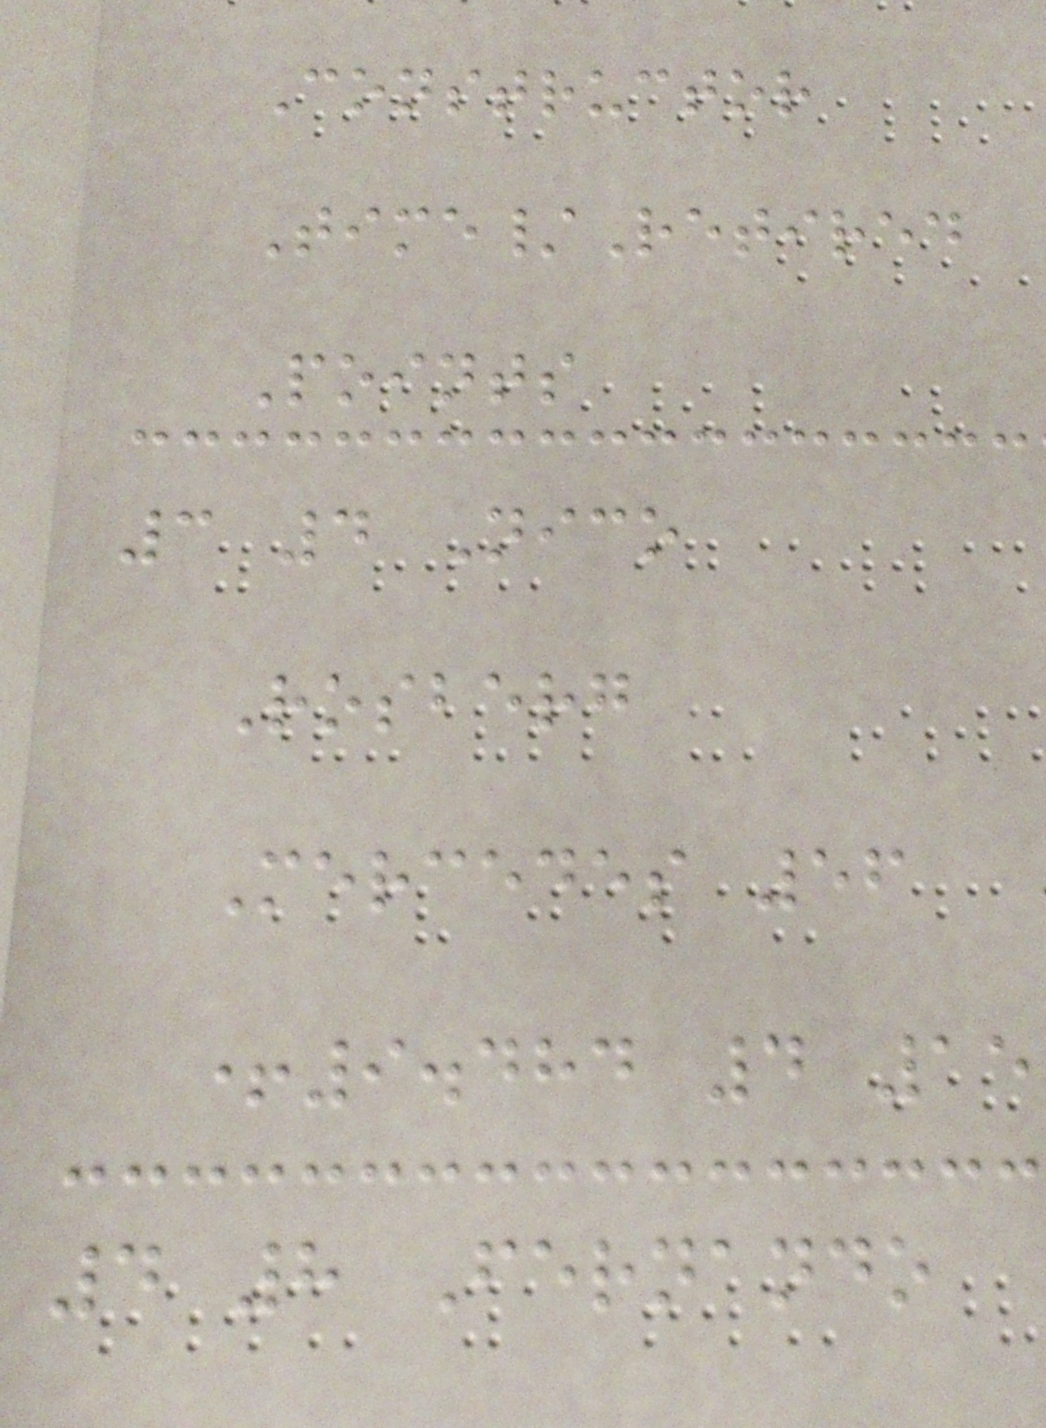Constructor
Time/Retired
Points
3 4 Nico
Rosberg
Mercedes 56
+9.484 4 15
4 8 Fernando
